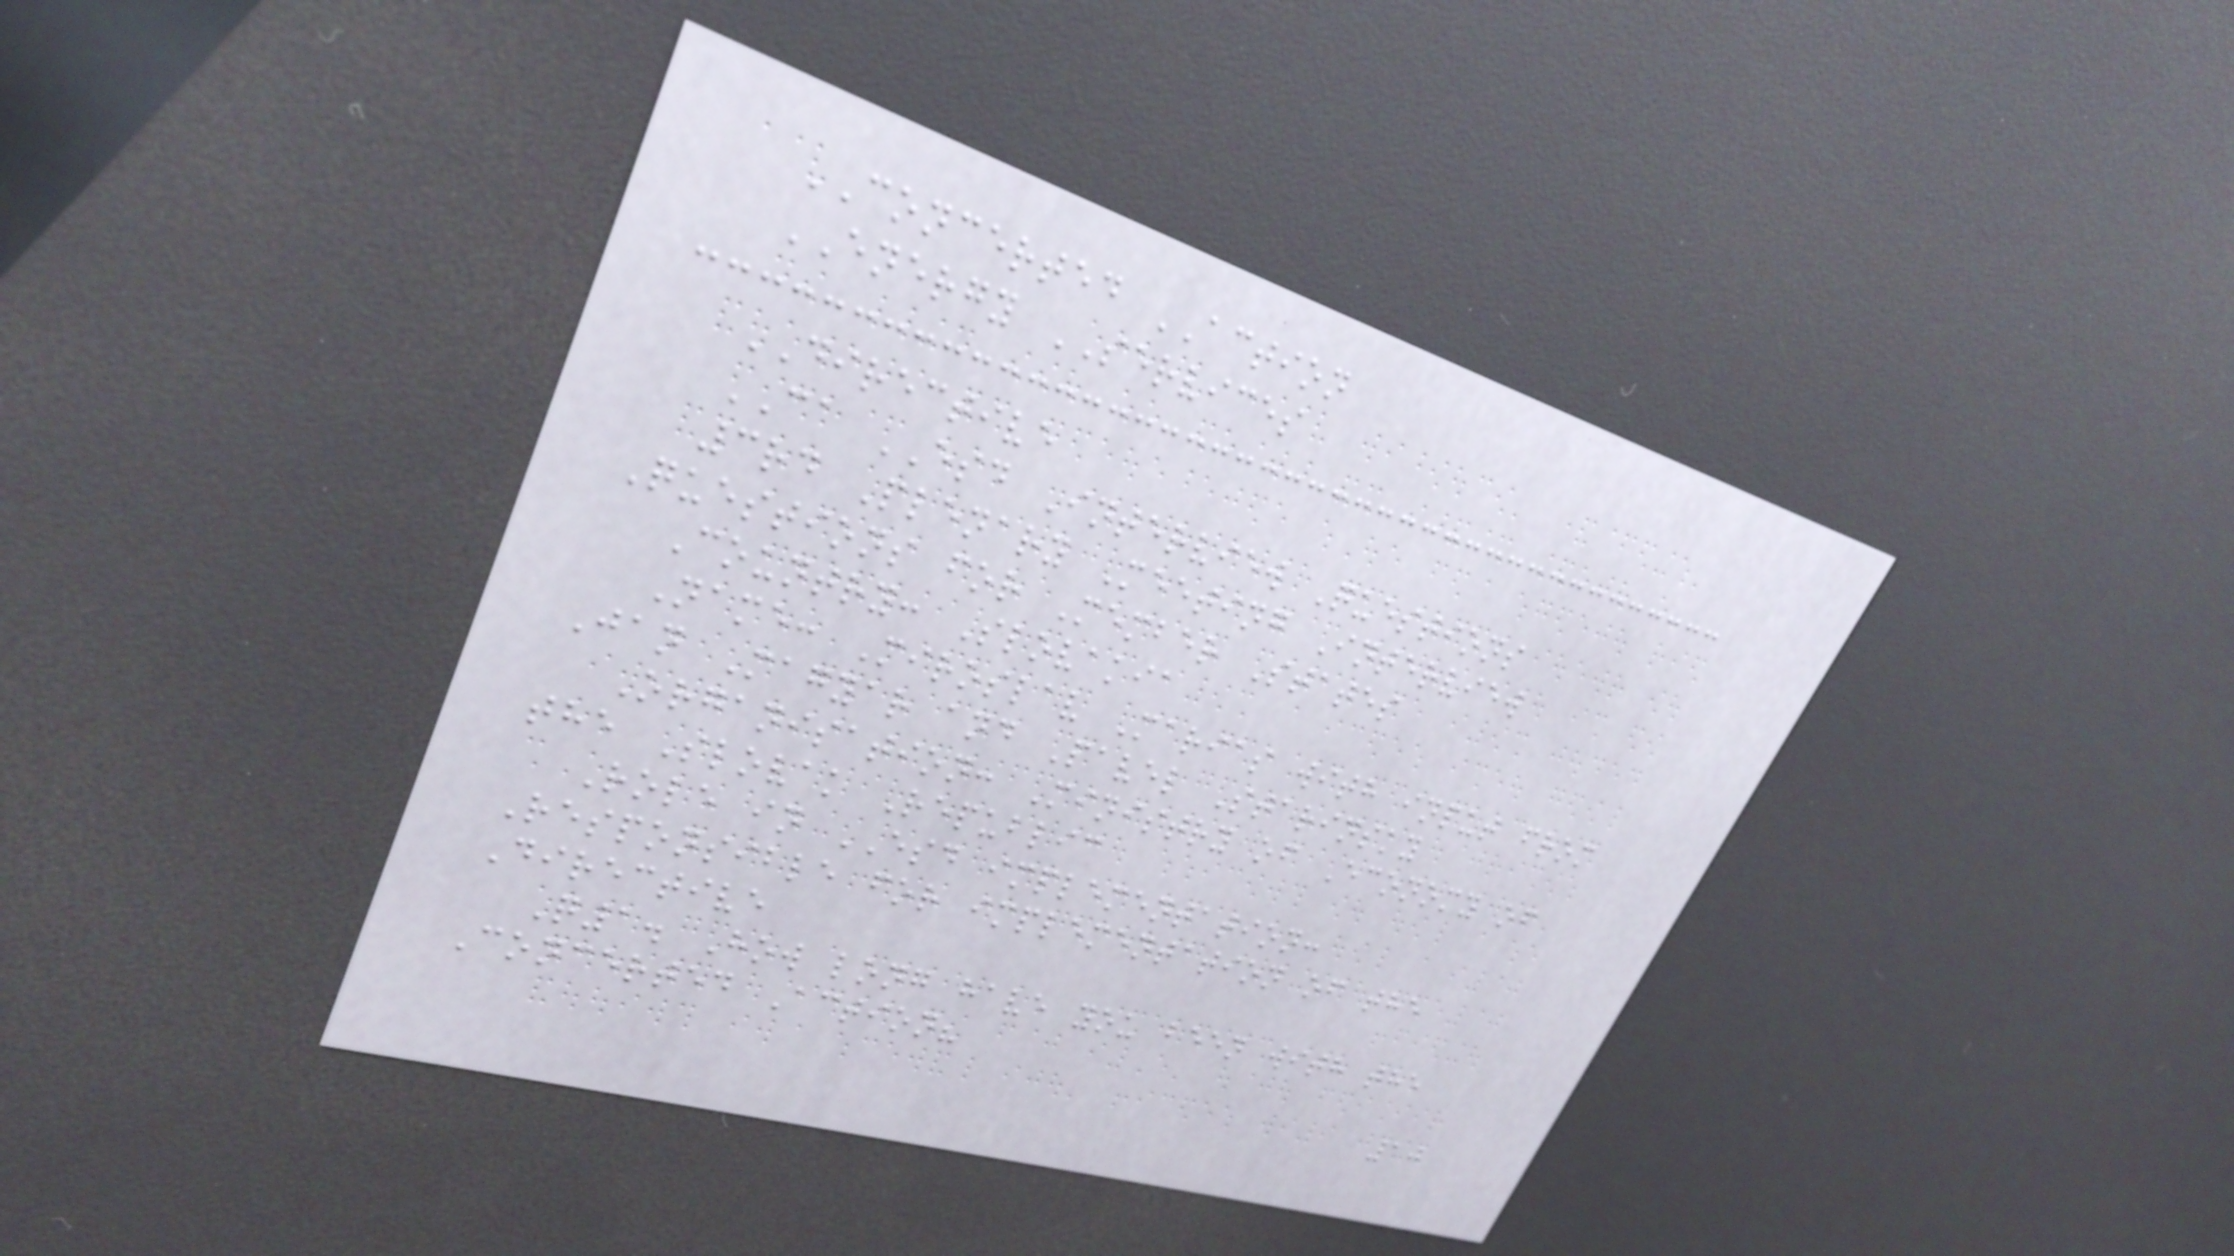CONCERTED ACTION
ENERGY SERVICES
DIRECTIVE
CA ESD Interview Questions
3rd Plenary Meeting Interview
Questions for Member States
Country: Slovakia
Name: Miroslav Marias with input from
Jan Magyar and Pavel Starinsky
Organisation: Ministry of Economy of
the Slovak Republic
Role in ESD implementation:
Responsible for implementation of the
Directive
Q1. How long have you been with the
Concerted Action?
10
